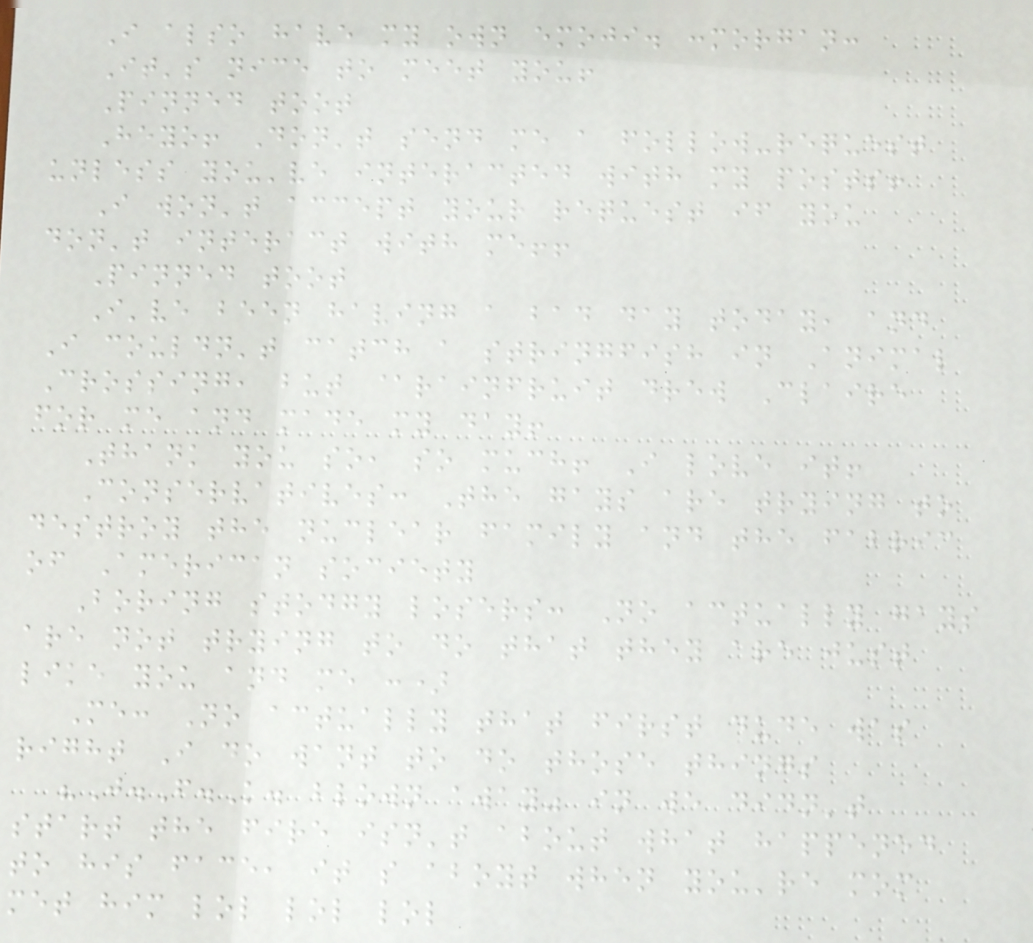I also have my own emoji. :morgan:
It's nice to meet you!
Pinned toot
Heyo! Don't send me a follow-request
unless you've interacted with my posts!
I won't accept your request if you
don't interact with me!!
Pinned toot
I've been having a bad day today, and
I couldn't catch a stringfish in Animal
Crossing, but @rainfruit drew Claire
for me and made my day!
Thank you so, so much! I love it!
Conservatives: The gays are trying to
destroy the nuclear family and the fabric
of American society
Boring stodgy losers: No actually gays
are not trying to do that they are just
like you and me :)
Me: No actually that first dude was
right I do want to do those things
"J.F.K. blown away" in we didn't
start the fire isn't about what happened
to his face, it s aboyt when you're mom
met him lol lol lol
